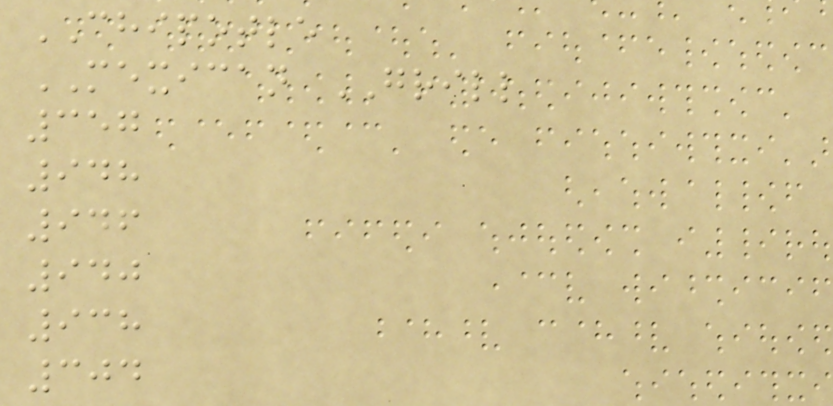CHIPOTLE
MEXICAN GRILL
357
948
946
940
938
304
